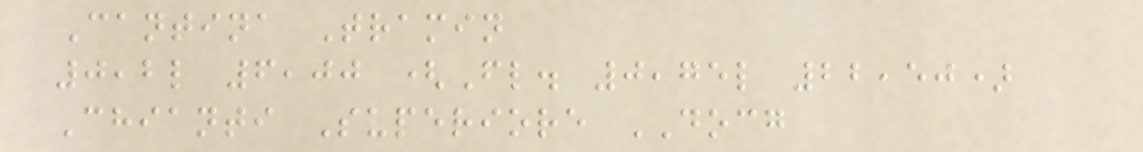Cantina Tramin
0,2l 6,00 (Fl. 0,75l 22,50)
Chianti Superiore DOCG
